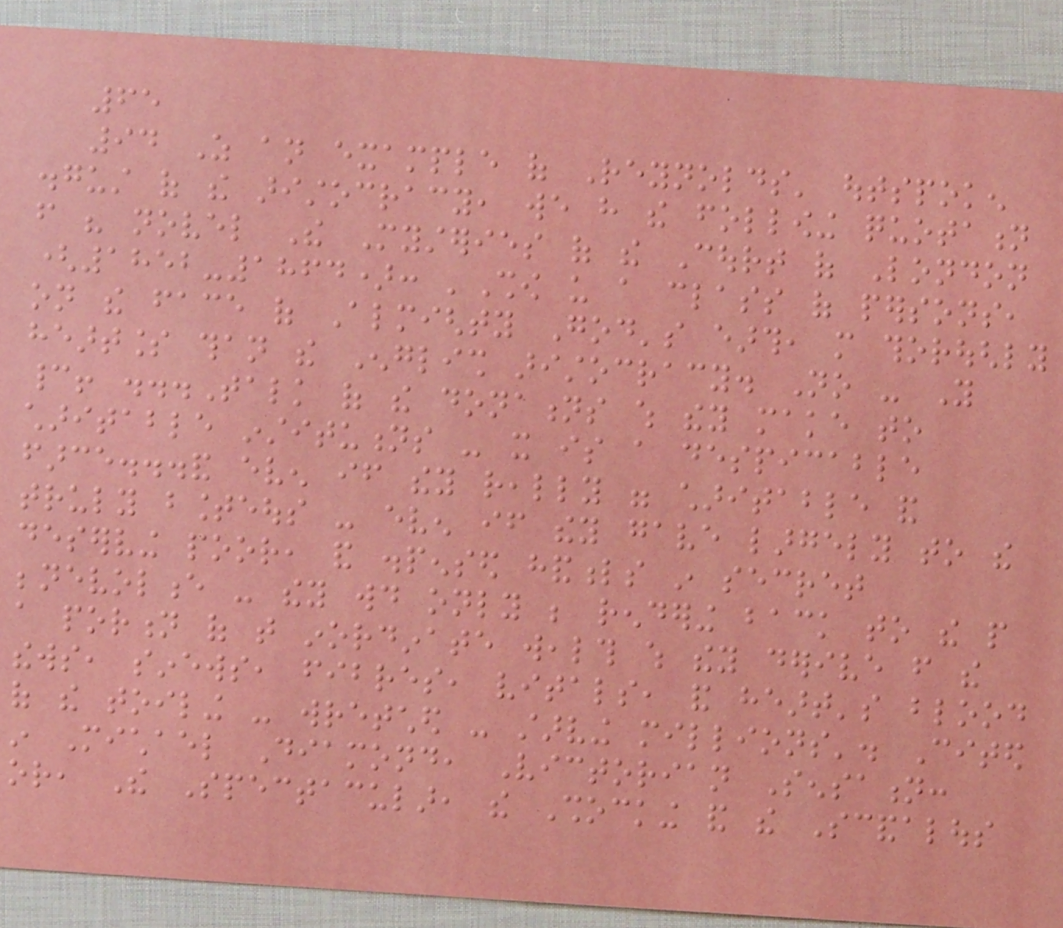65
94 As an example of Reynolds' outspoken
disgust of the aristocracy, we have the following quotation
from his novel The Mysteries of the Court of London
(1852-1864): 'Show us a class of persons,
on the face of Almighty God's earth, more thoroughly
heartless than the English aristocracy. No - You
cannot! ...Talk of the donations which they make to
charitable institutions - it is a despicable
farce...and even if they really were charitable and
truly bounteous - even if they gave largely to the
deserving poor, and dispensed handfuls in secret
benevolence - they would only be rendering back to the people
a portion of that inordinate wealth which they derive from the
thews, sinews, fibres, vitals, and heart's blood
of the toiling - wretched - starving millions'. Cited
in Michael Diamond, Victorian Sensation:
or, The Spectacular, the Shocking and the Scandalous
